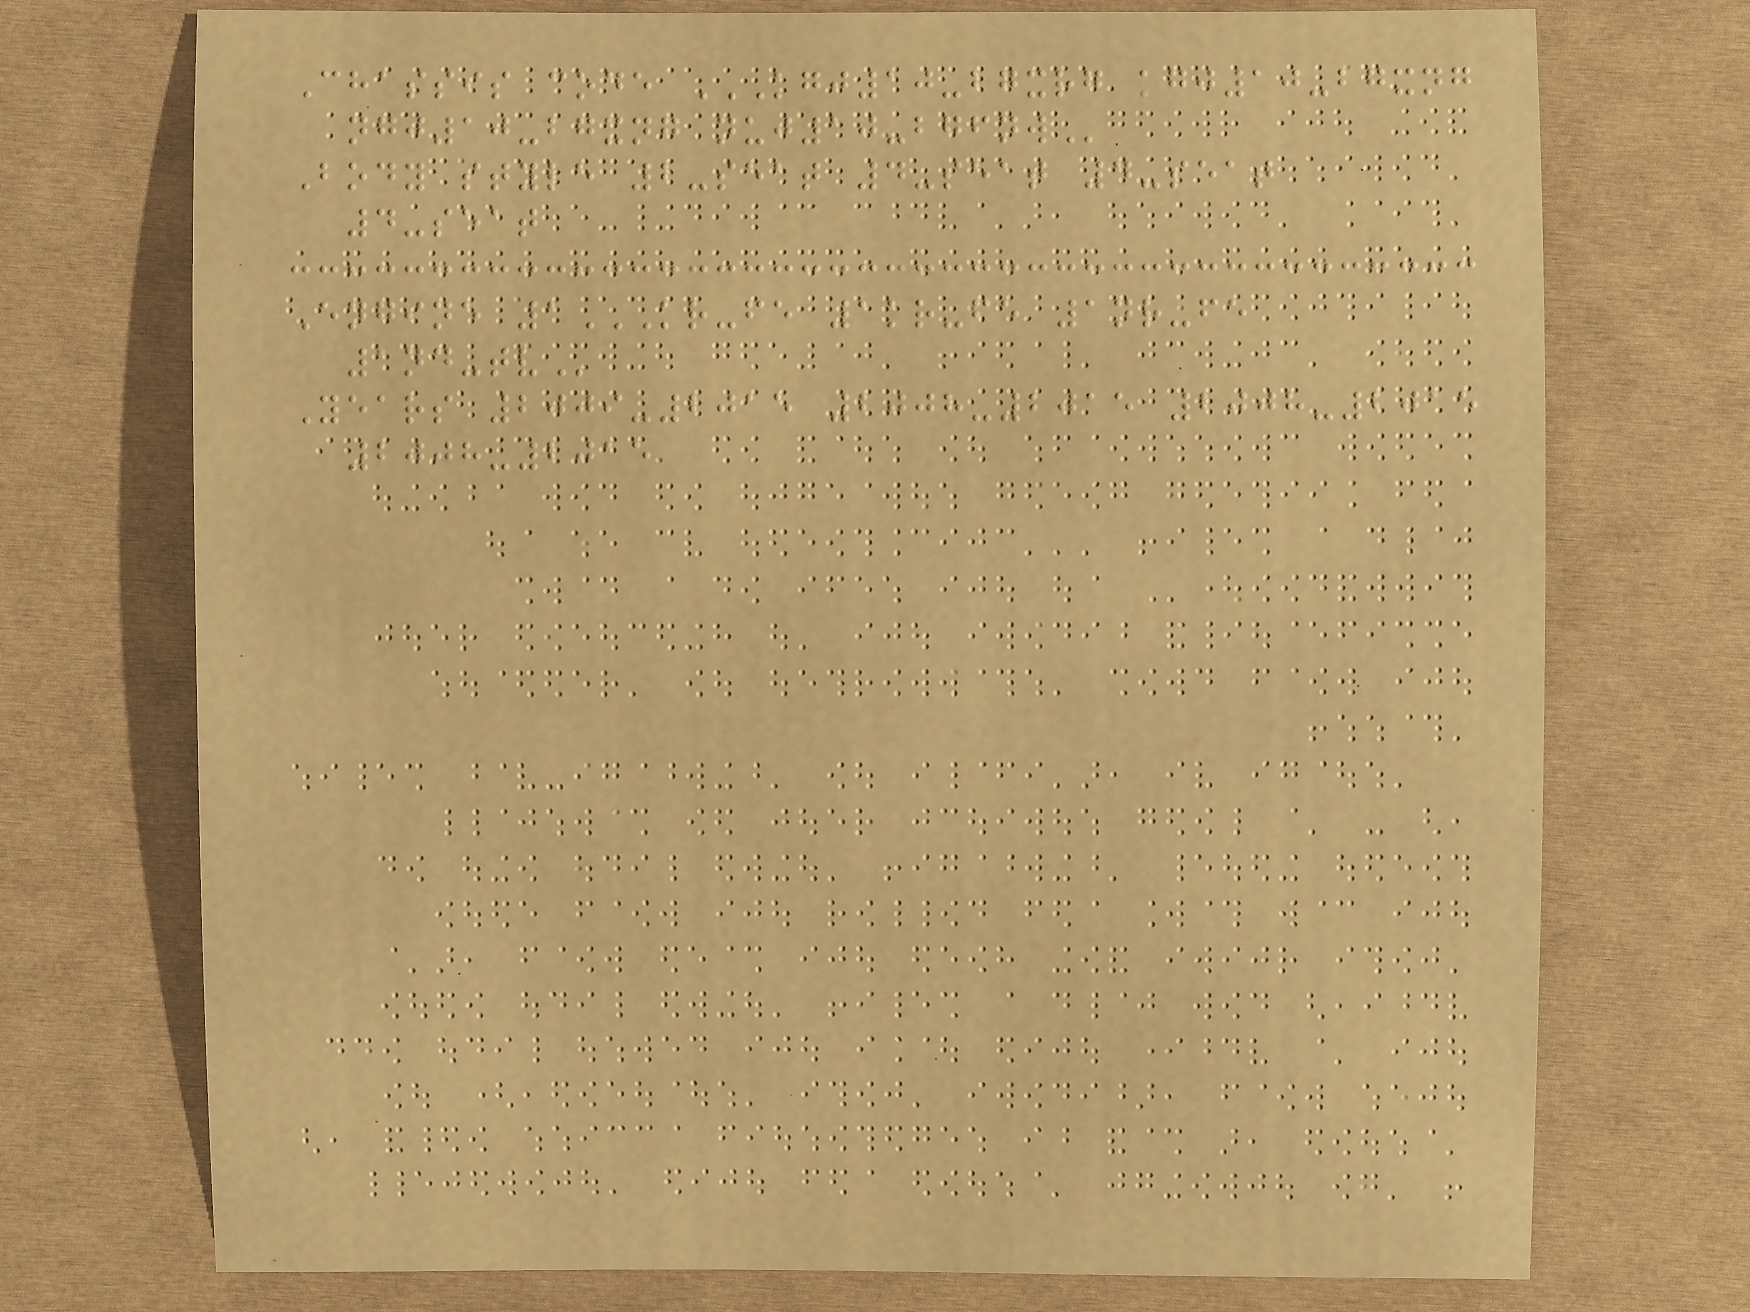Chassis code KGJ10-BGXRG KGJ10-BGXNG
NGJ10-BGXNG NUJ10-BGFNW
Body style 2-seat 4-seat 4-seat
4-seat
Engine 1KR-FE 1KR-FE 1NR-FE
1ND-TV
Years 2009-2015 2008-2015 2008-2015
2008-2015
